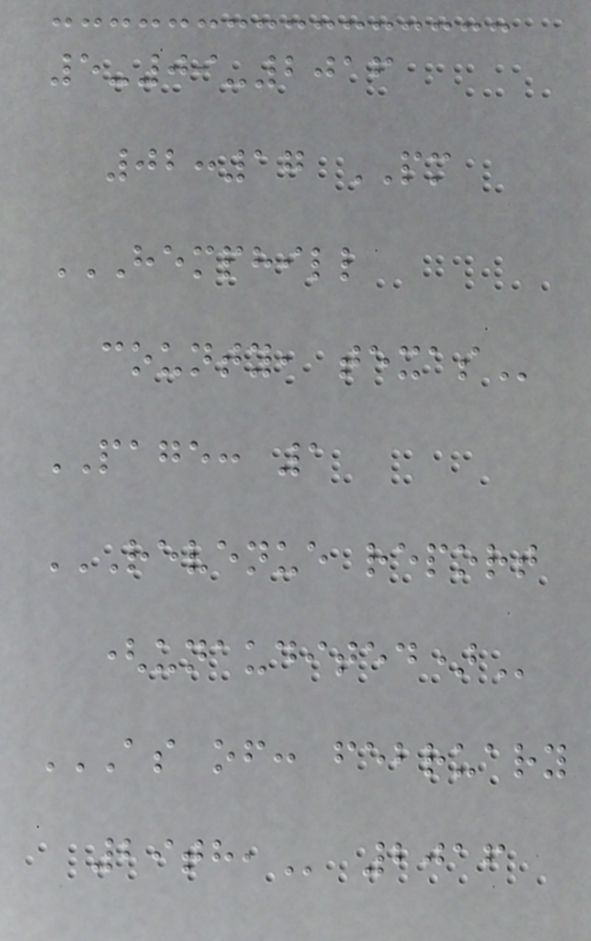5-09-2016
02:17 PM
HEMPHILL
COUNTY, TEXAS
PAGE: 1
REVENUE REPORT
(UNAUDITED)
AS OF: FEBRUARY
29TH, 2016
